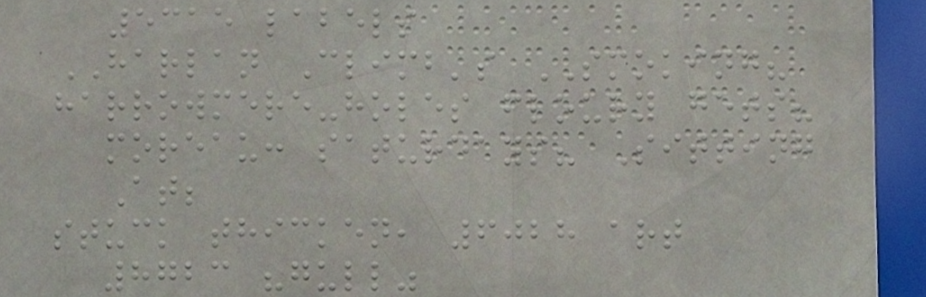5315 labels
HARLAN Climb's SMOKING?
harrowmere-holes floury gets?
moreau: saturdays? Sitting
At;
stuck thicken, 6028 art
8723 "gull"
